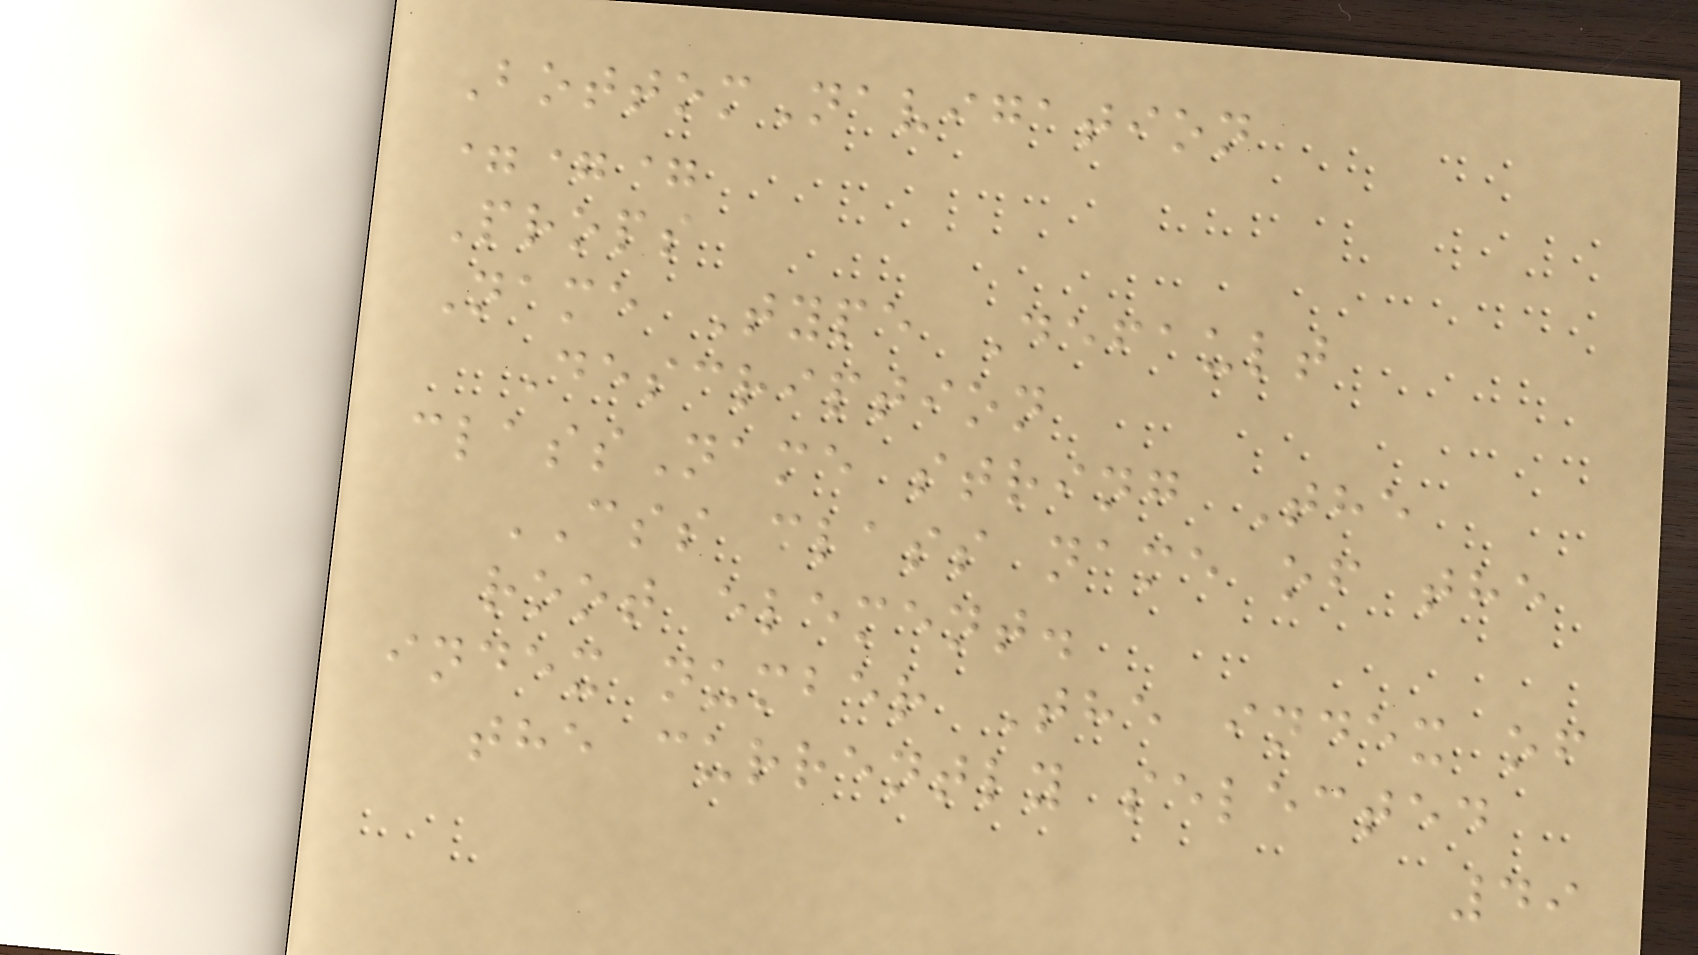BottomNavigation
===
Props
Name Type Default
Description
className string The
CSS class name of the
root element.
index number The index of
the currently selected
49
